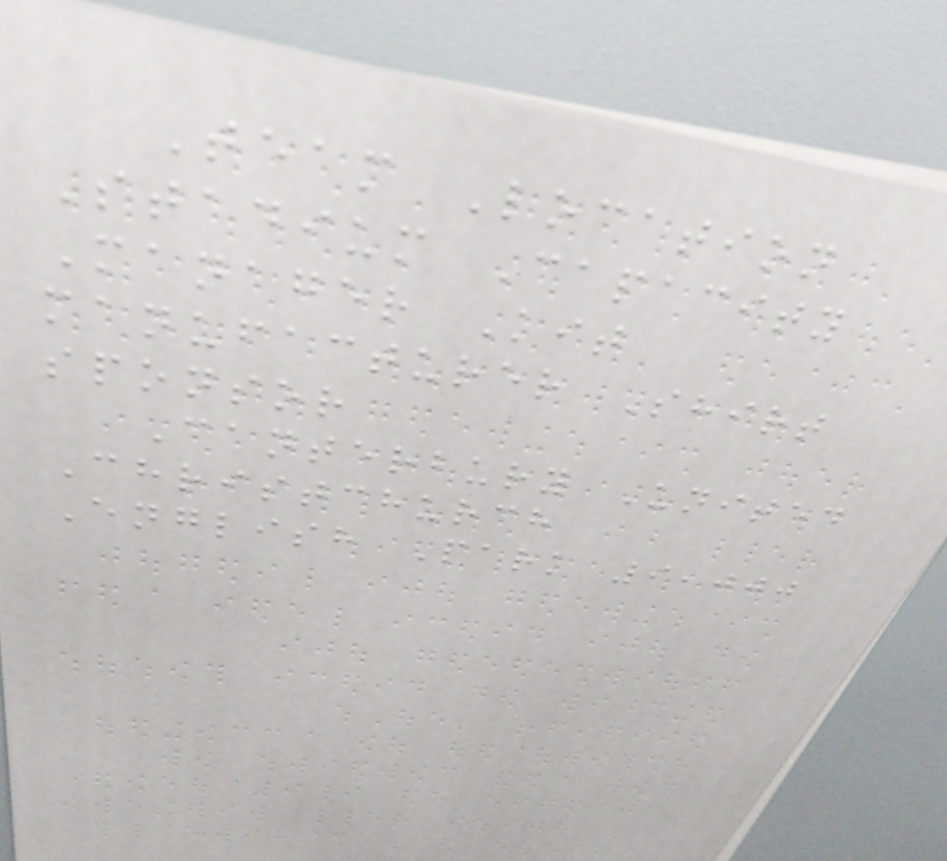Team Location
Stadium Capacity
Manager Kit
manufacturer Shirt
sponsor
Canterbury United
Christchurch
English Park 9,000
